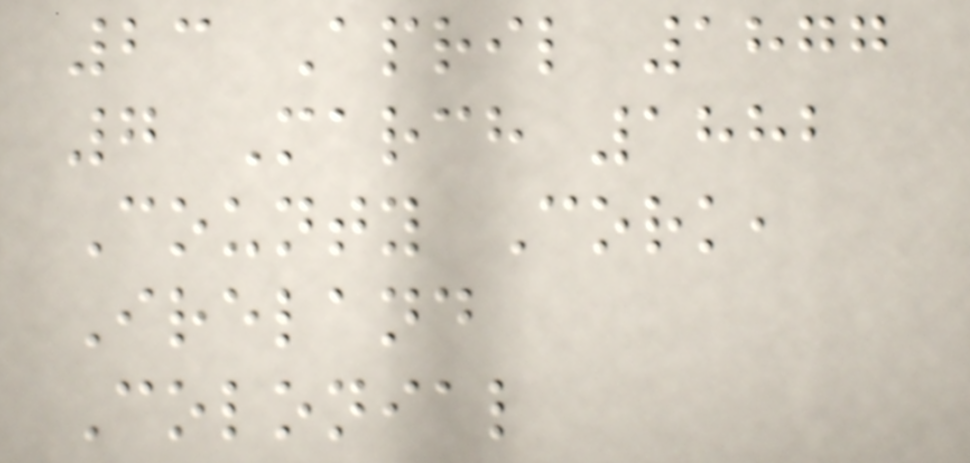23 April 1877
7 March 1882
County Cork,
Ireland
Colonial
